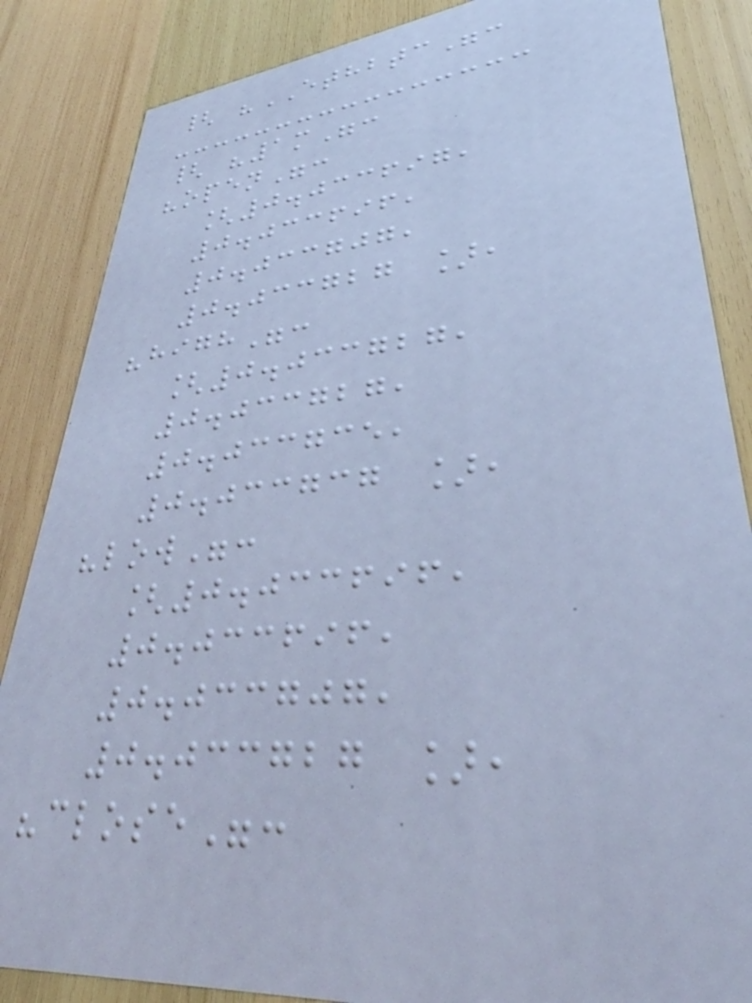{ "ETHBTC":
{ "1m":
"open":
[0.033697,
0.033696,
0.033707,
0.033727 ],
"high":
[0.033727,
0.033727,
0.033735,
0.033737 ],
"low":
[0.033696,
0.033696,
0.033707,
0.033727 ],
"close":
